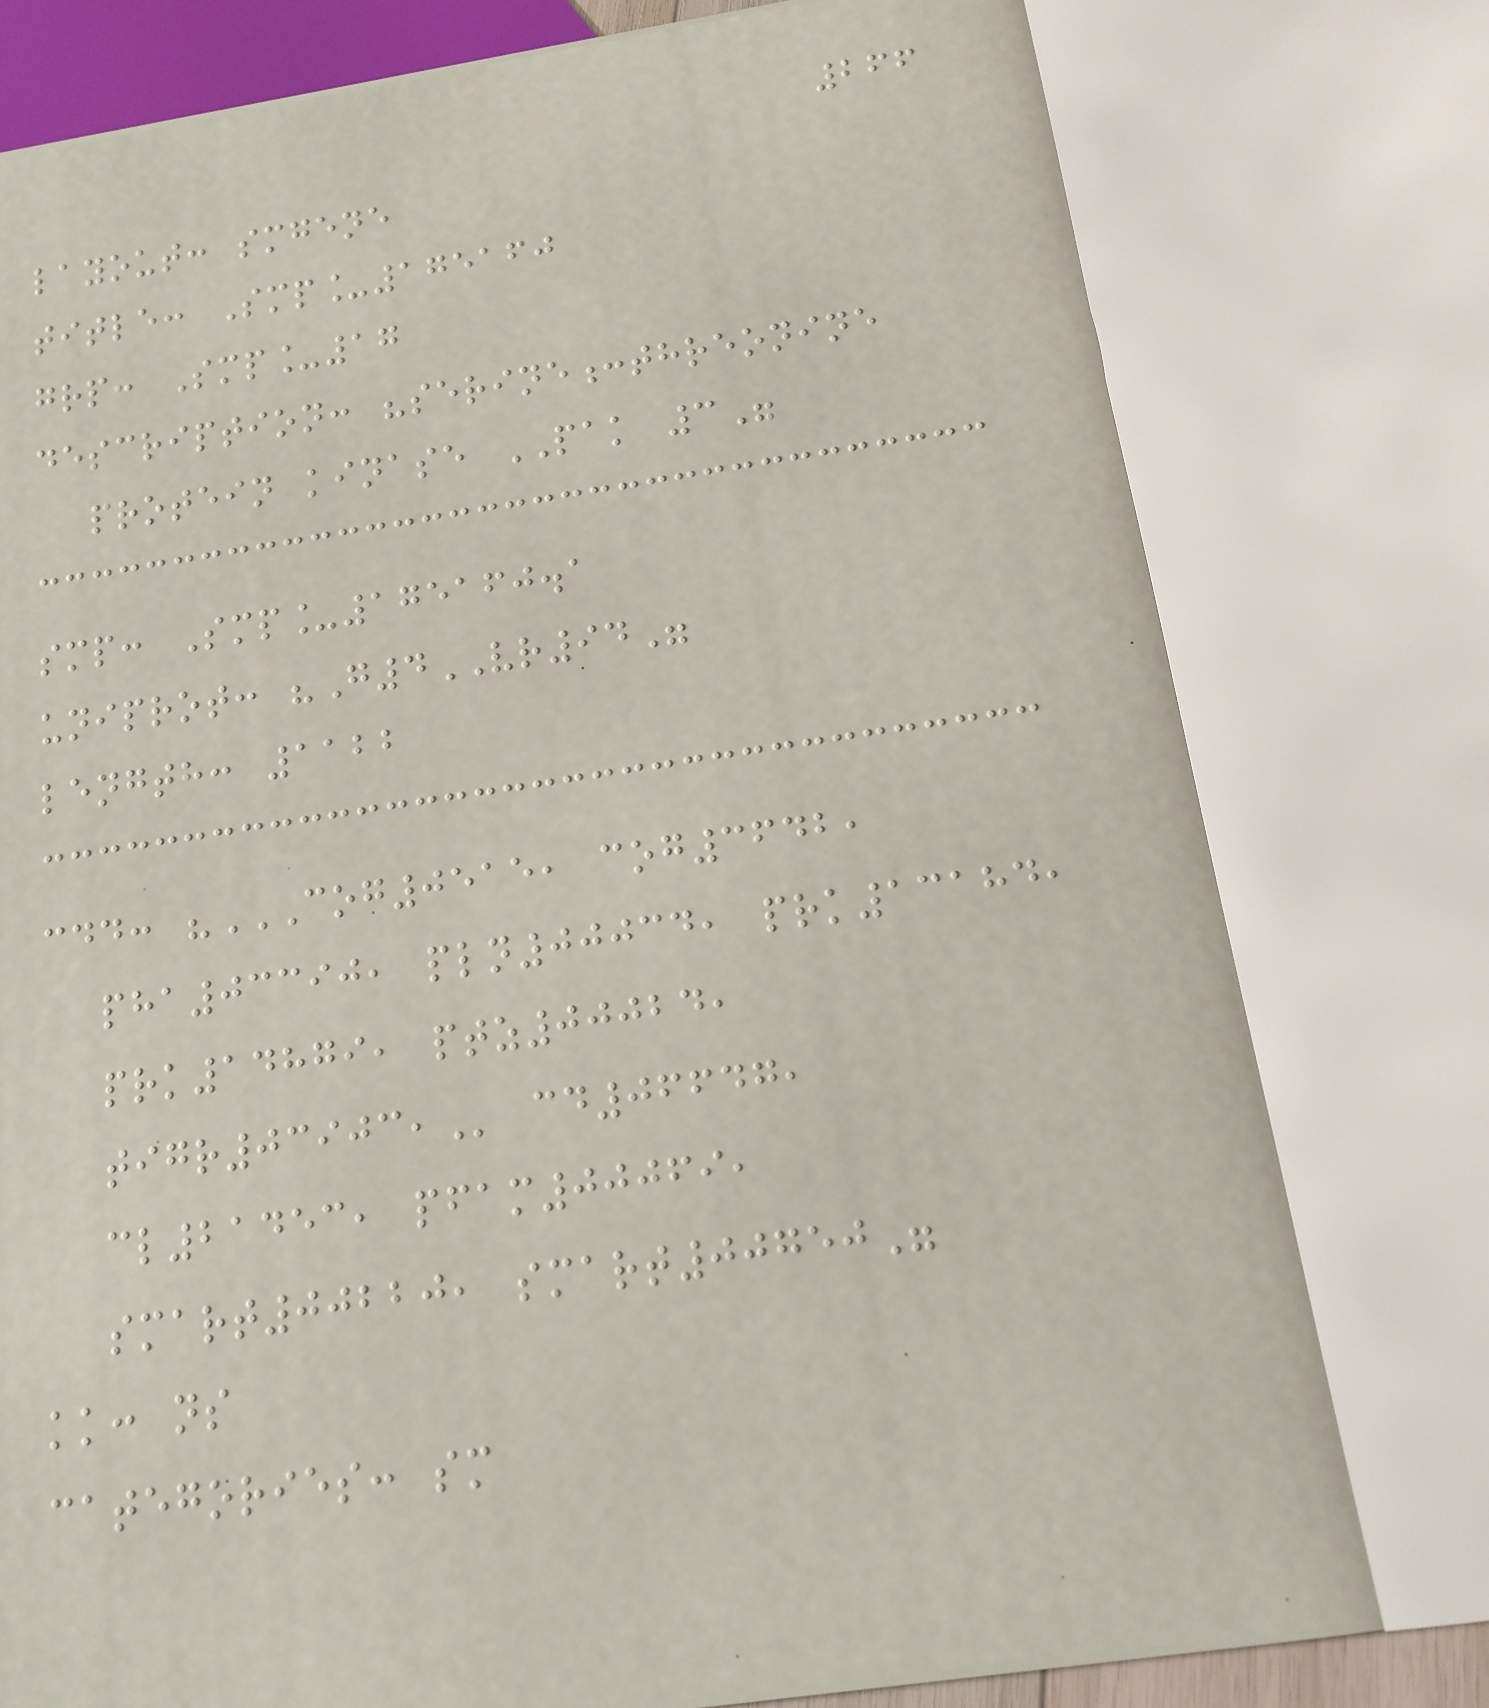266
layout: smgene
title: Smp_175160
grp: Smp_17
description: "serine:threonine
protein kinase PAK 3"
smp: Smp_175160.1
uniprot: "G4VR94"
length: 1122
cdd: "COG0515, COG3642,
PHA03390, PLN00034, PRK13184,
PRK14879, PTZ00024,
TIGR03903, cd06647,
cl21453, pfam00069,
smart00220, smart00750"
kk: ns
categories: sm
